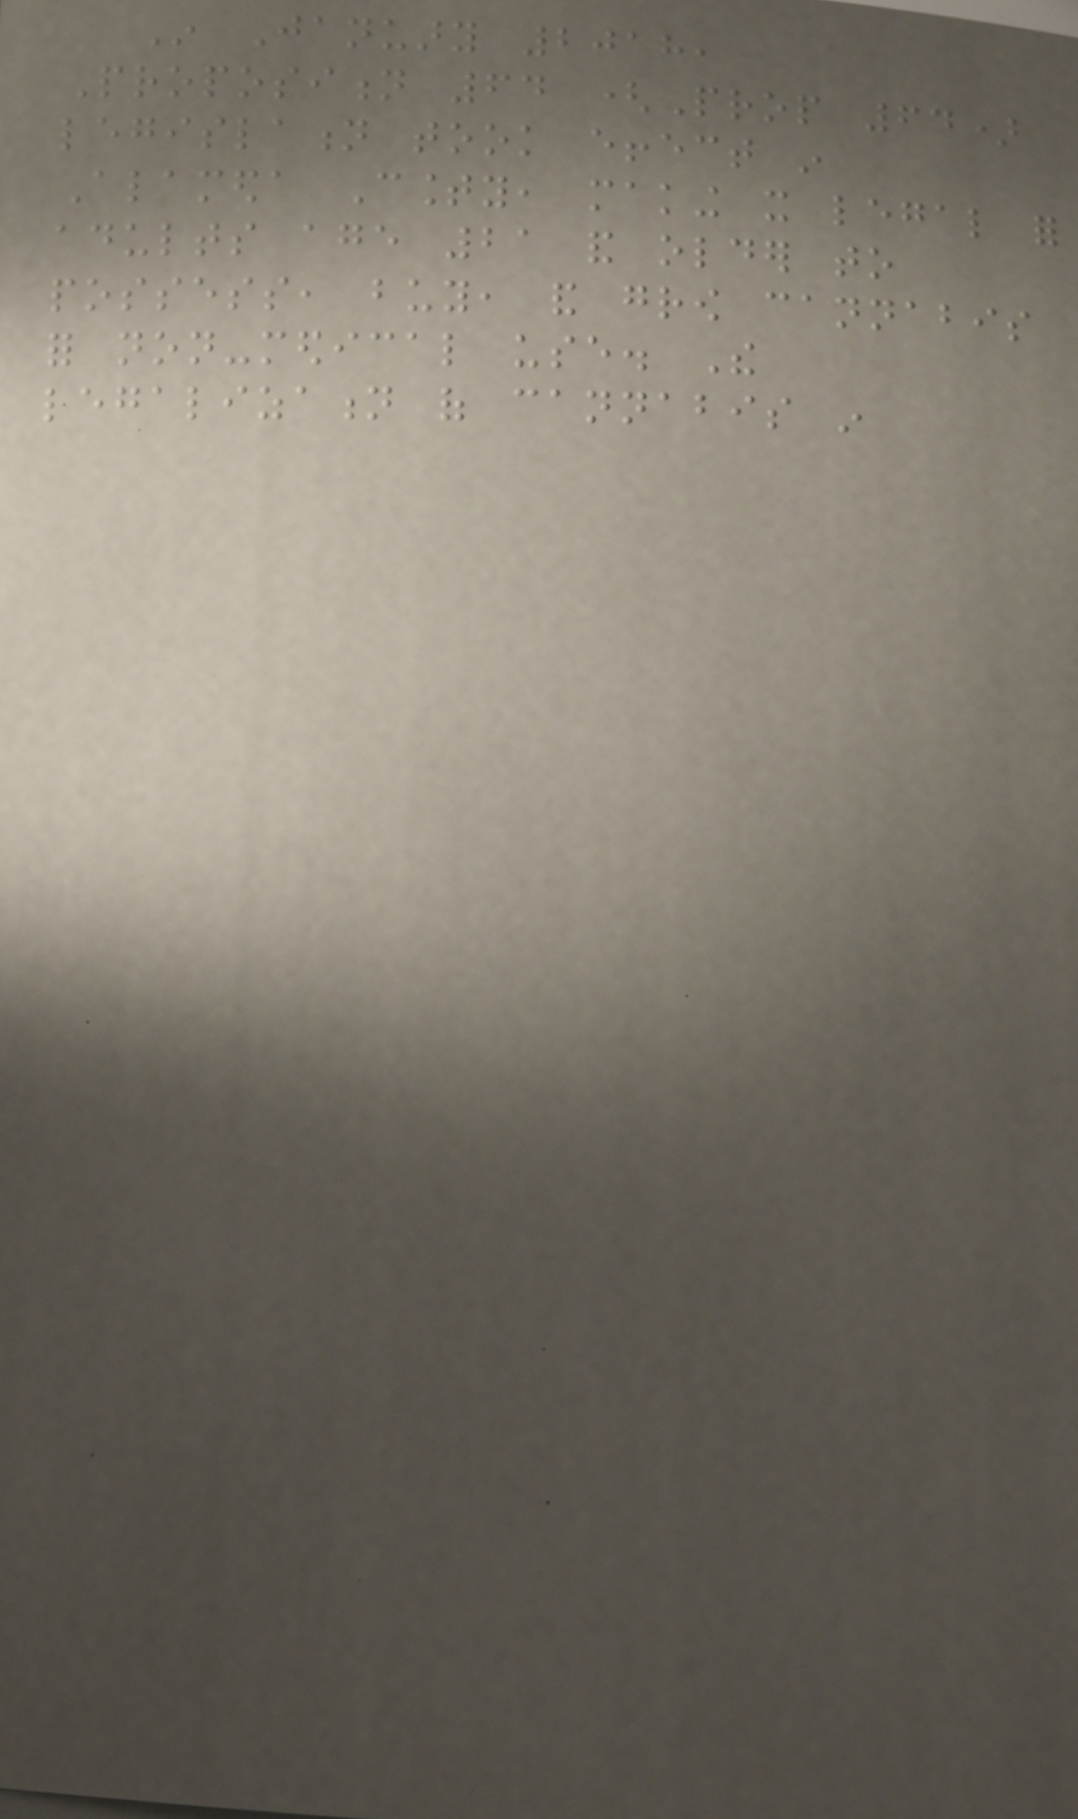In January 2018,
Proposition 64 (Prop 64)
legislation took effect in
Alameda County, making it legal for
adults age 21 and older to
possess, buy, and grow cannabis
for non-medical use. The
legalization of cannabis in
